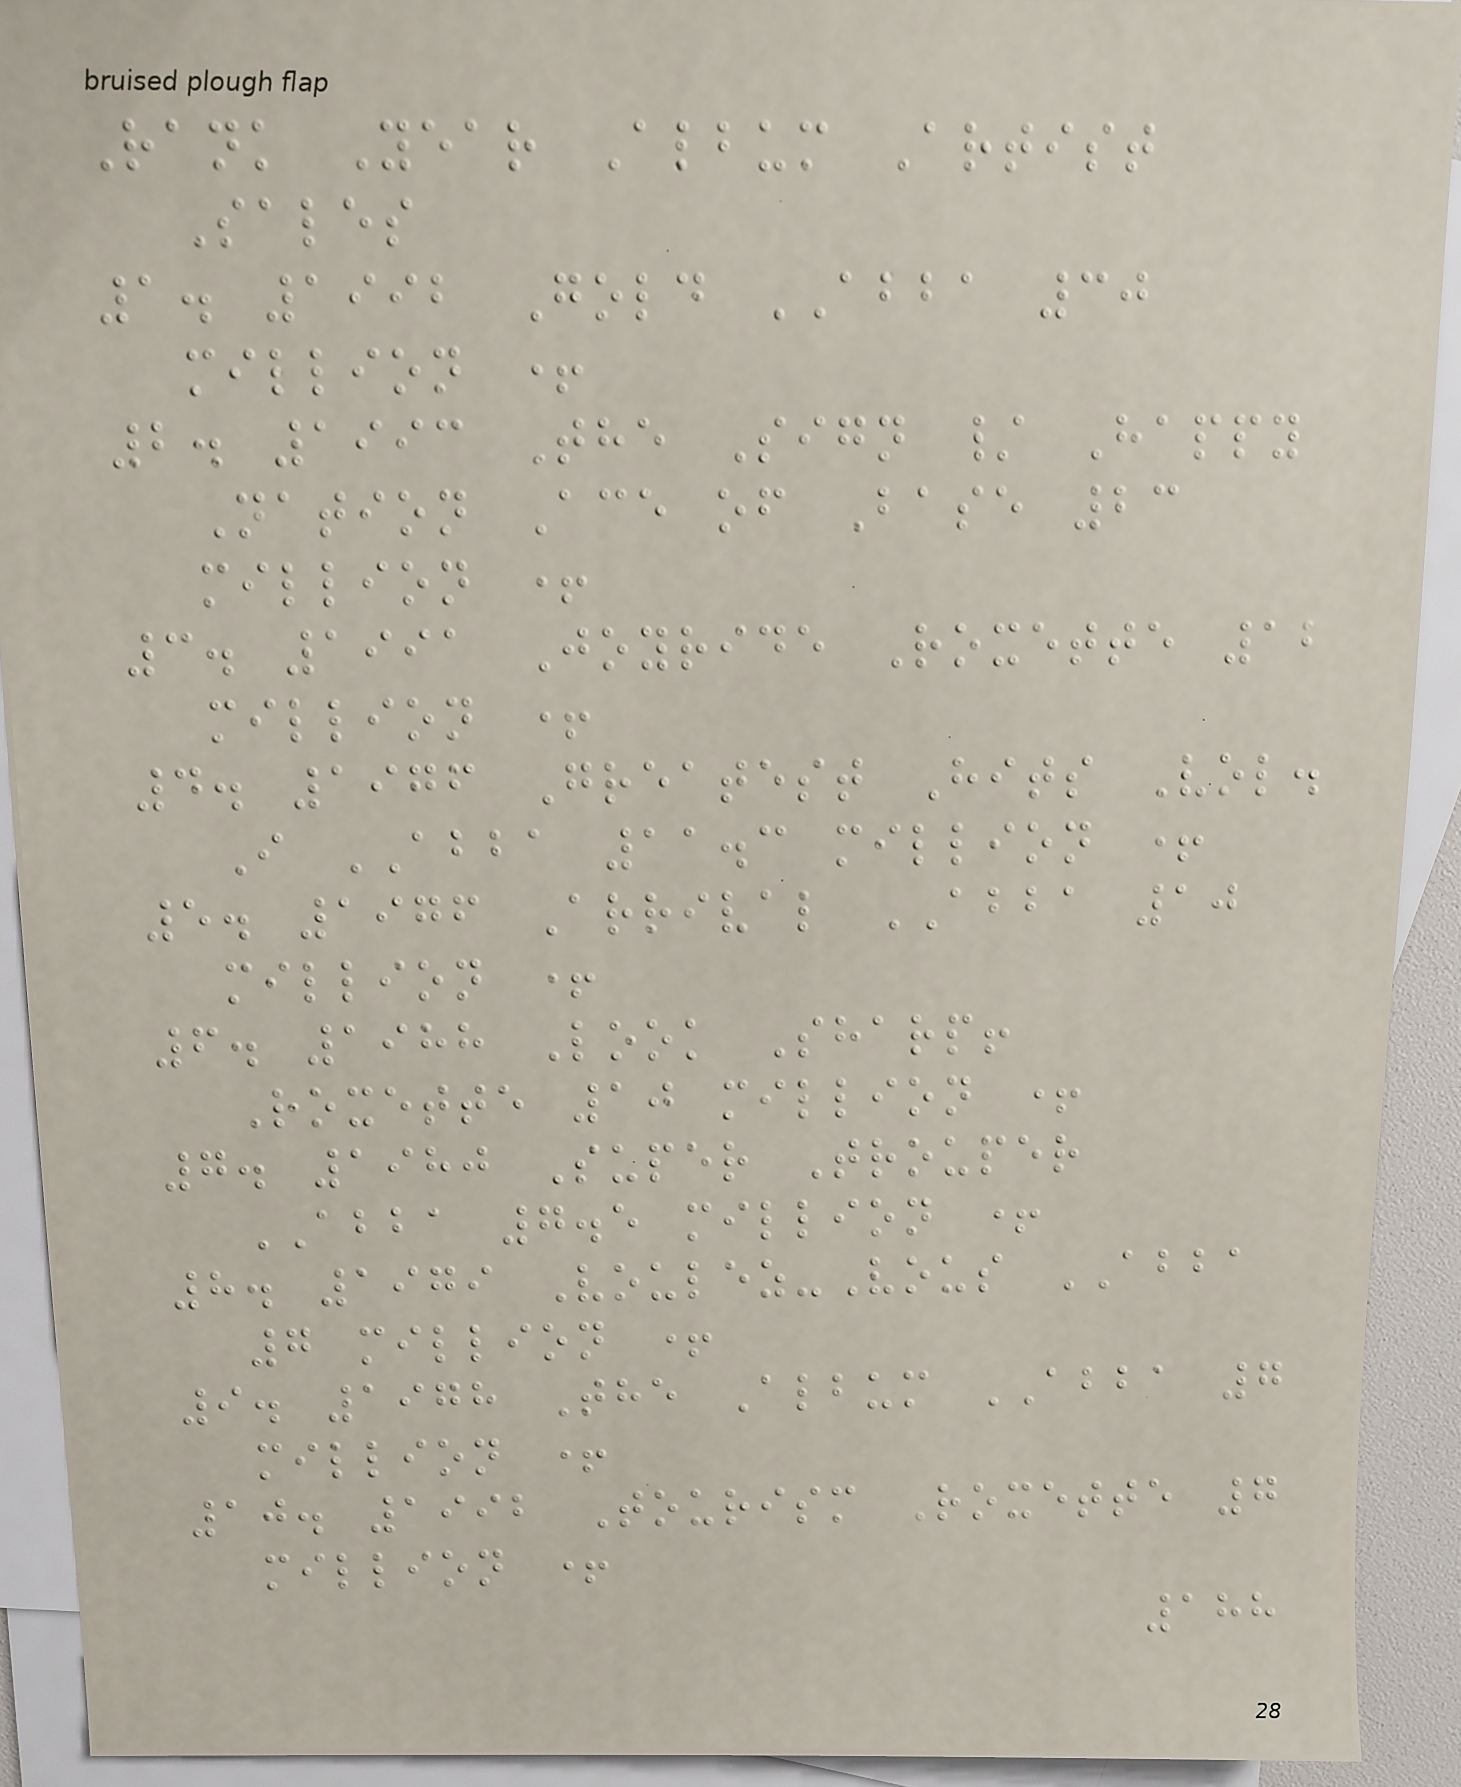Rank Year Album Artist
Sales
1. 1992 Gold ABBA 30
million +
2. 1993 The Sign / Happy
Nation Ace of Base 23
million +
3. 1991 Joyride Roxette 12
million +
4. 1976 Greatest Hits Vol.
I ABBA 11.3 million +
5. 1976 Arrival ABBA 10
million +
6. 1988 Look Sharp!
Roxette 10 million +
7. 1980 Super Trouper
ABBA 7.5 million +
8. 1979 Voulez-Vous ABBA
7 million +
9. 1978 The Album ABBA 7
million +
10. 1992 Tourism Roxette 7
million +
188
